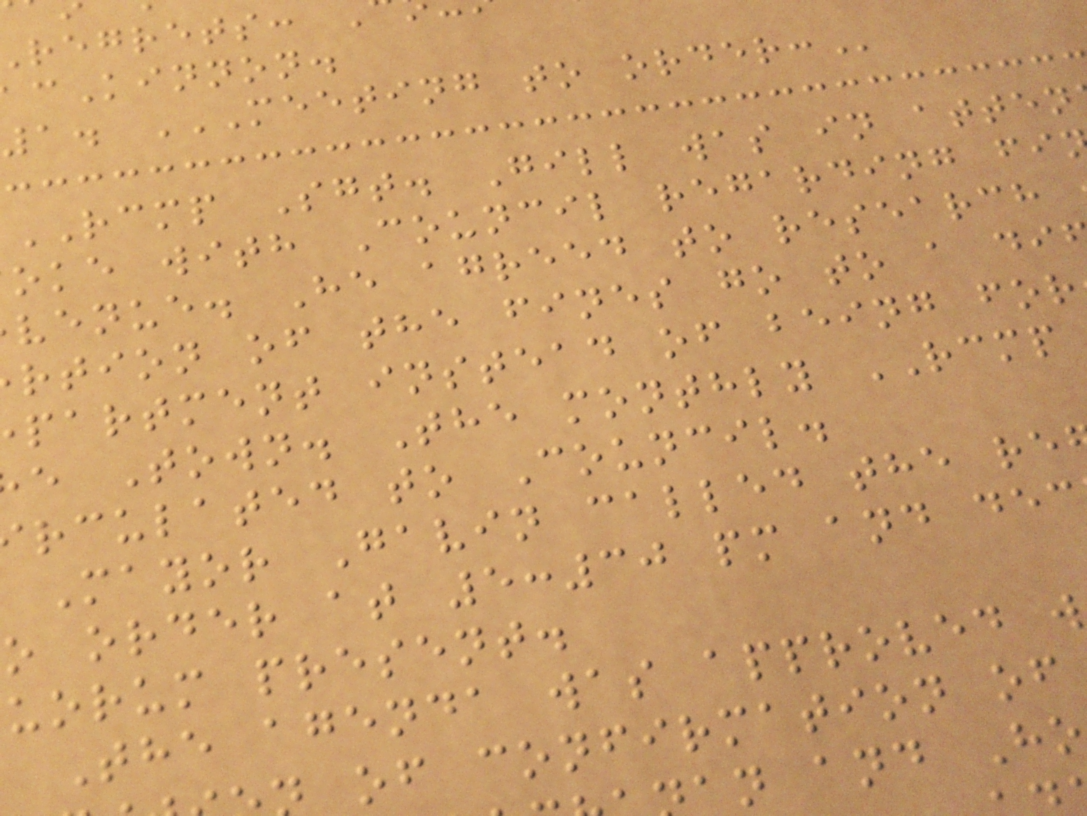regrets:
cKinnon.
1. MEETING TO ORDER:
RCMP Sgt. Gill was in atten
oke with Council regarding fi
venue. He agreed to research
rtion of the fines go to a di
partment instead of being for
e Town. The monthly RCMP
rculated to Council.
Mayor Gavin called the re
o order at 5:30 pm and dec
uorum present.
The agenda was approved w
of confirmation of
an and Ho
